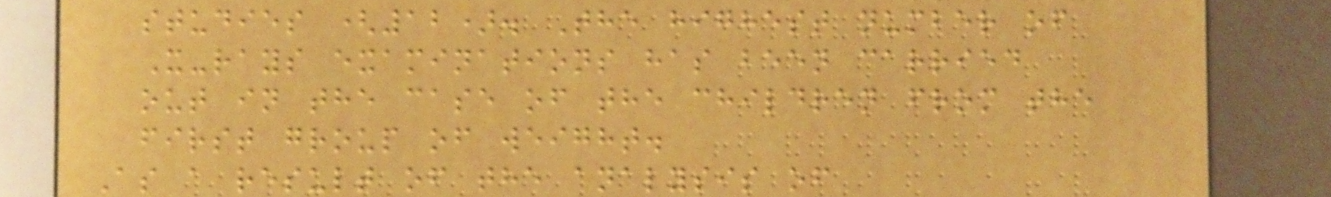studies (12). The highest number of
X-rays examinations has been carried
out in the case of the children from the
first group of weight.
As a result of the analysis of
